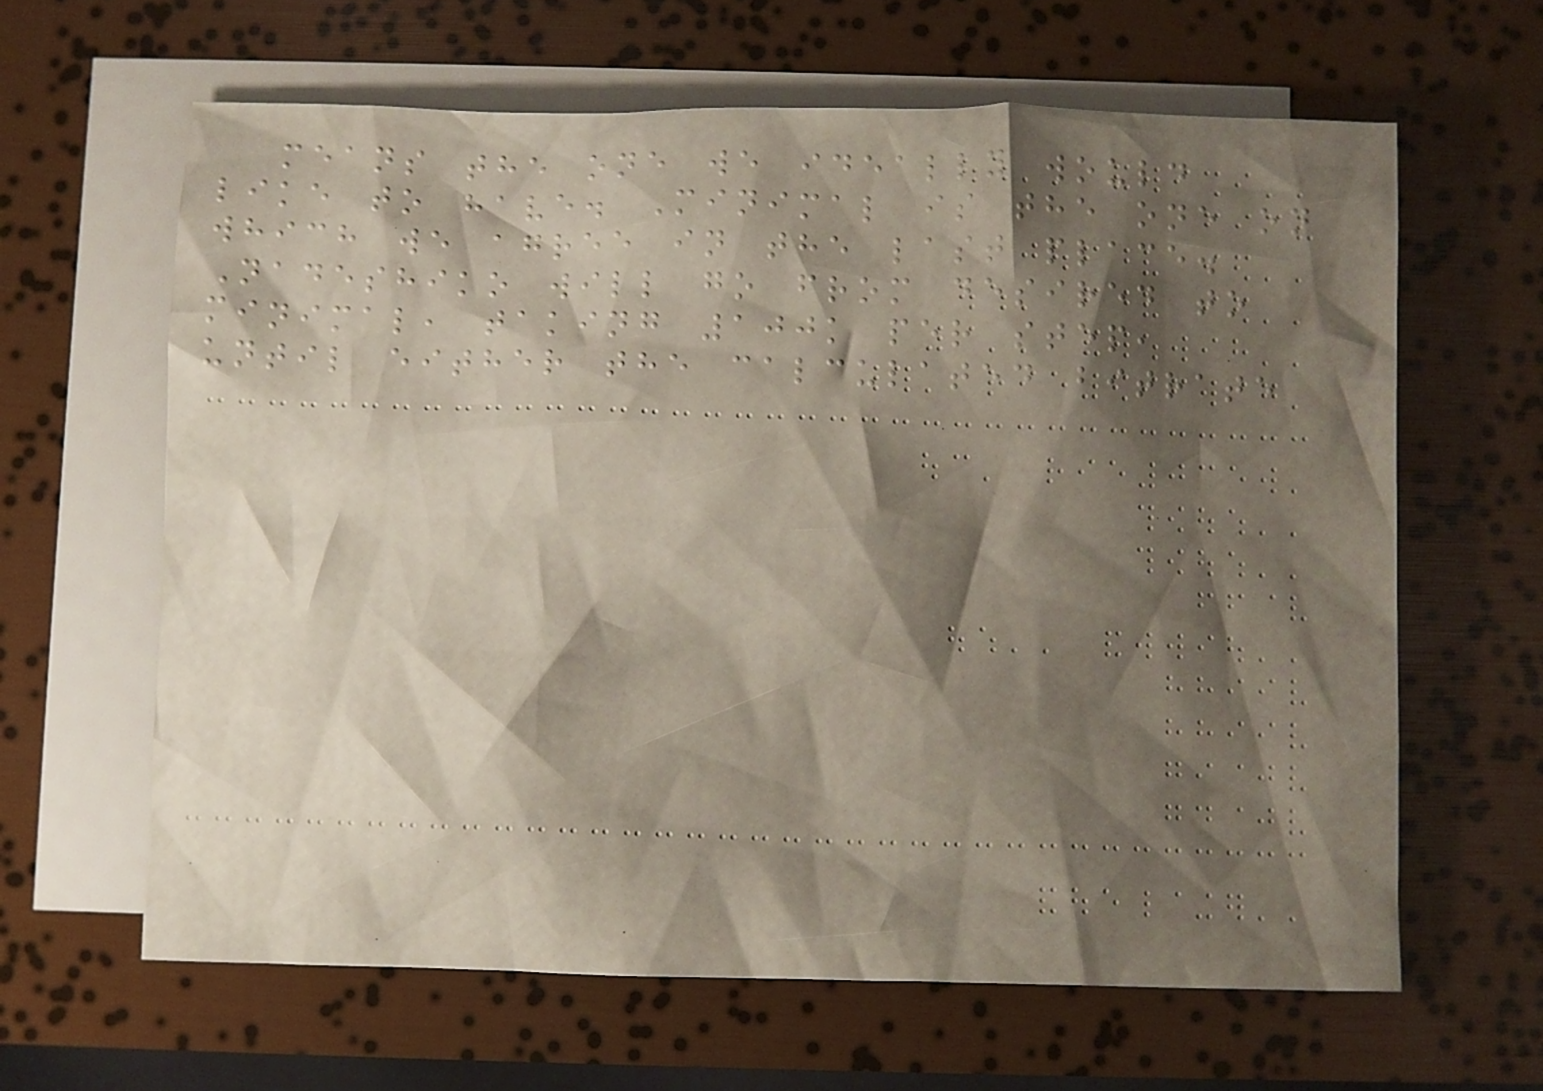means the one we ideally would
like to have. Minimal is the one on
which we agree in the last place.
Nadeshiko will go from desired to
minimal, taking 100k per step,
until either the calculated bitrate
